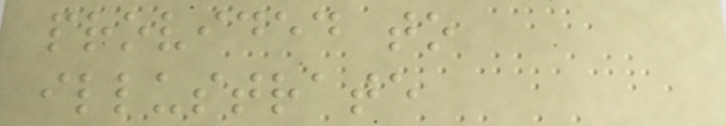provided to
illustrate
